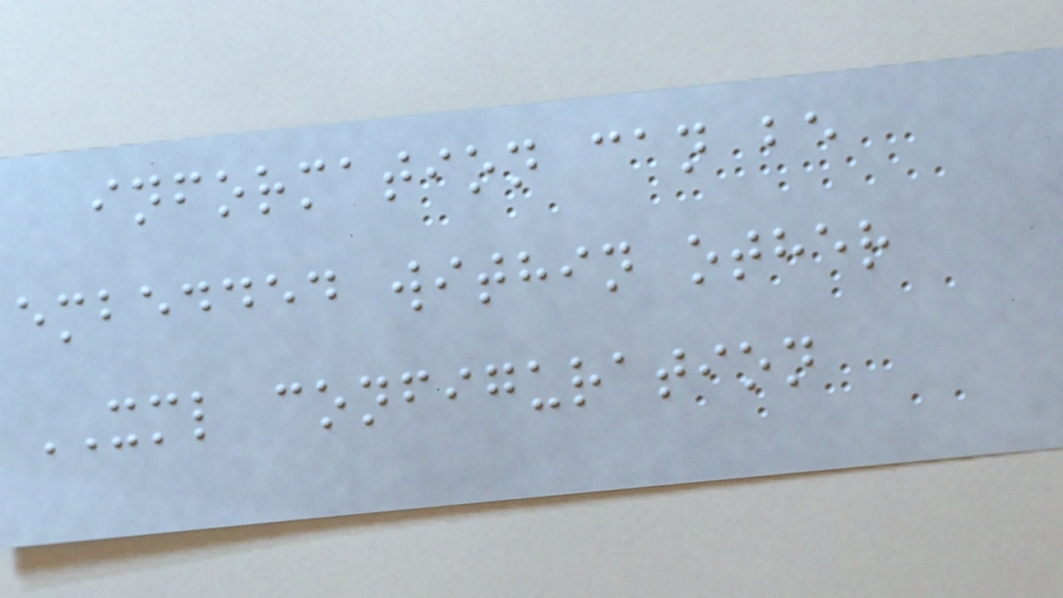information can be
embedded within other
XML configuration
